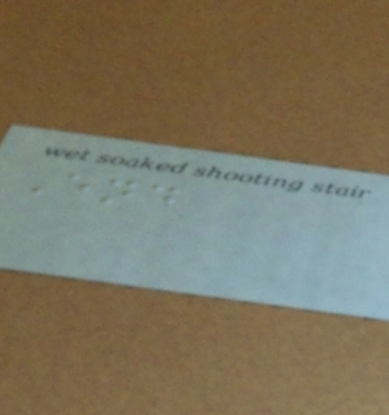End
